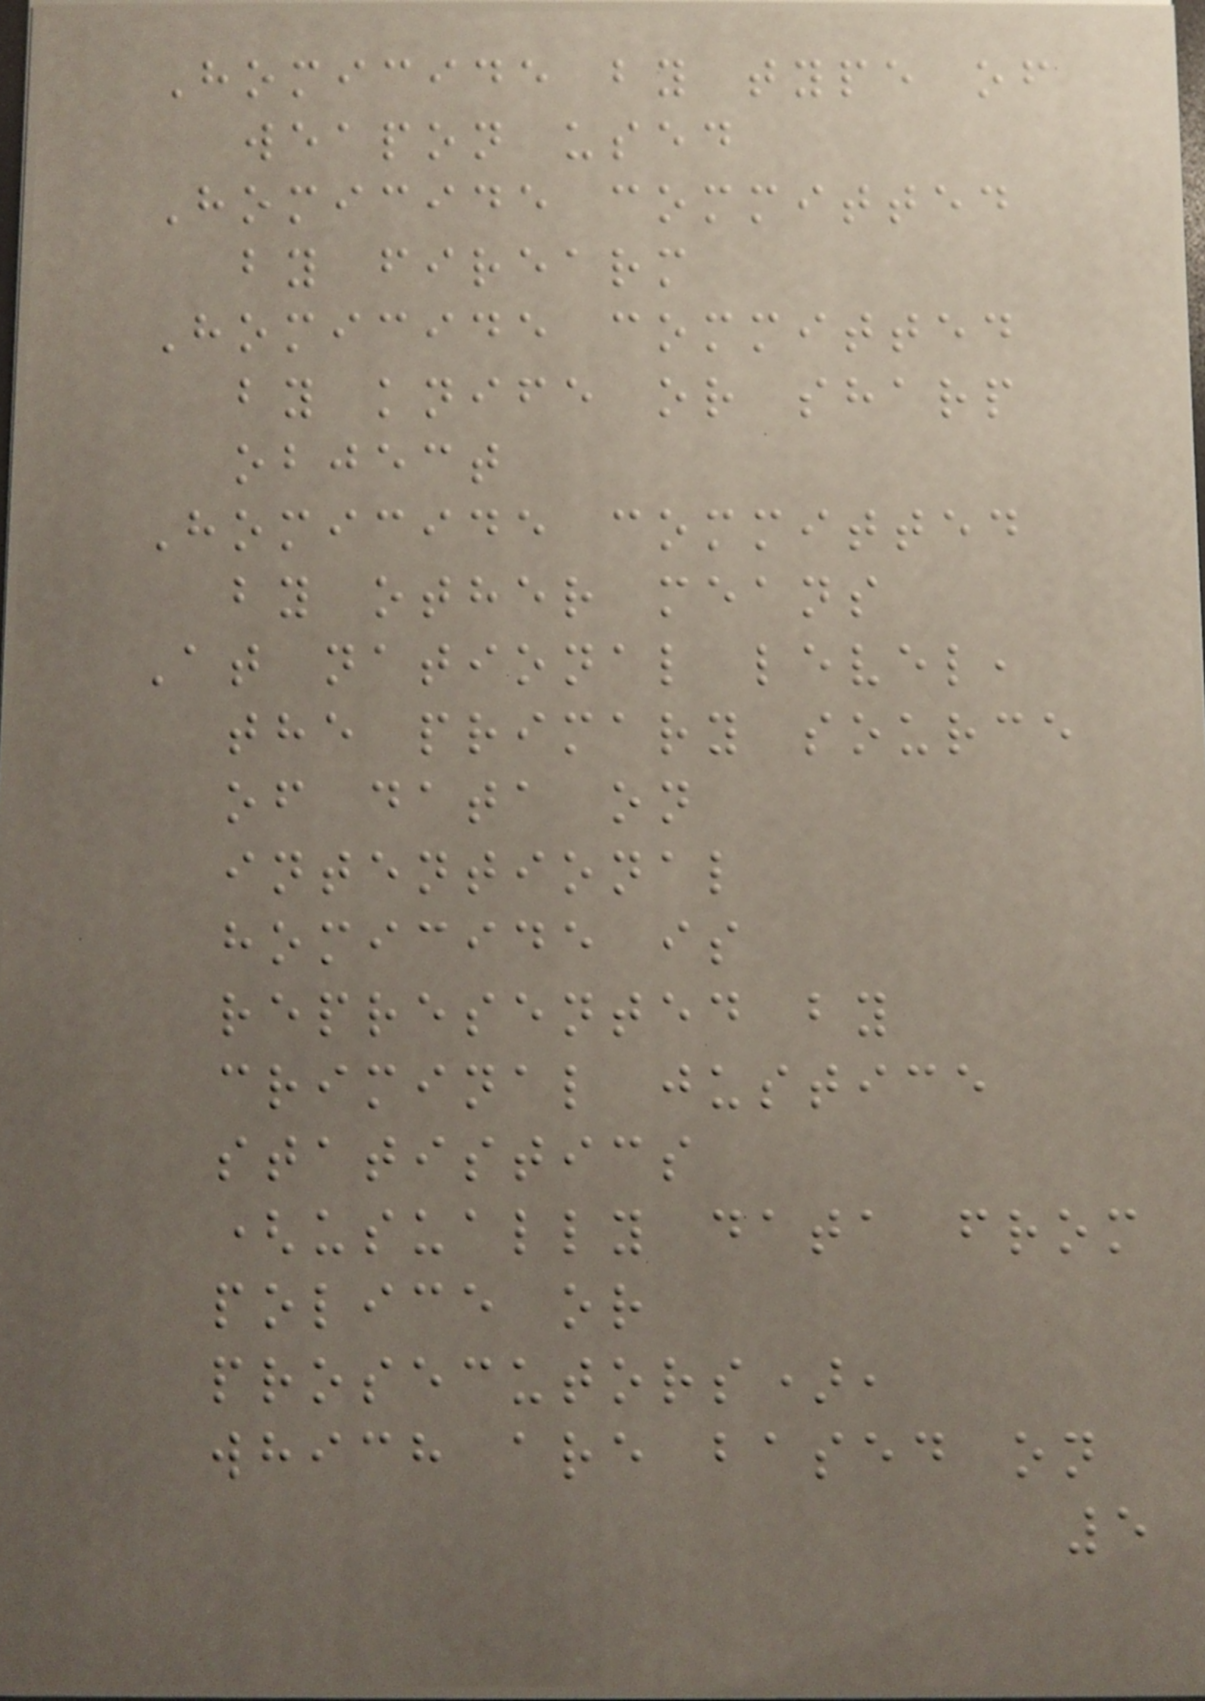Homicide by type of
weapon used
Homicide committed
by firearm
Homicide committed
by knife or sharp
object
Homicide committed
by other means
At national level,
the primary source
of data on
intentional
homicide is
represented by
criminal justice
statistics
(usually data from
police or
prosecutors),
which are based on
5
